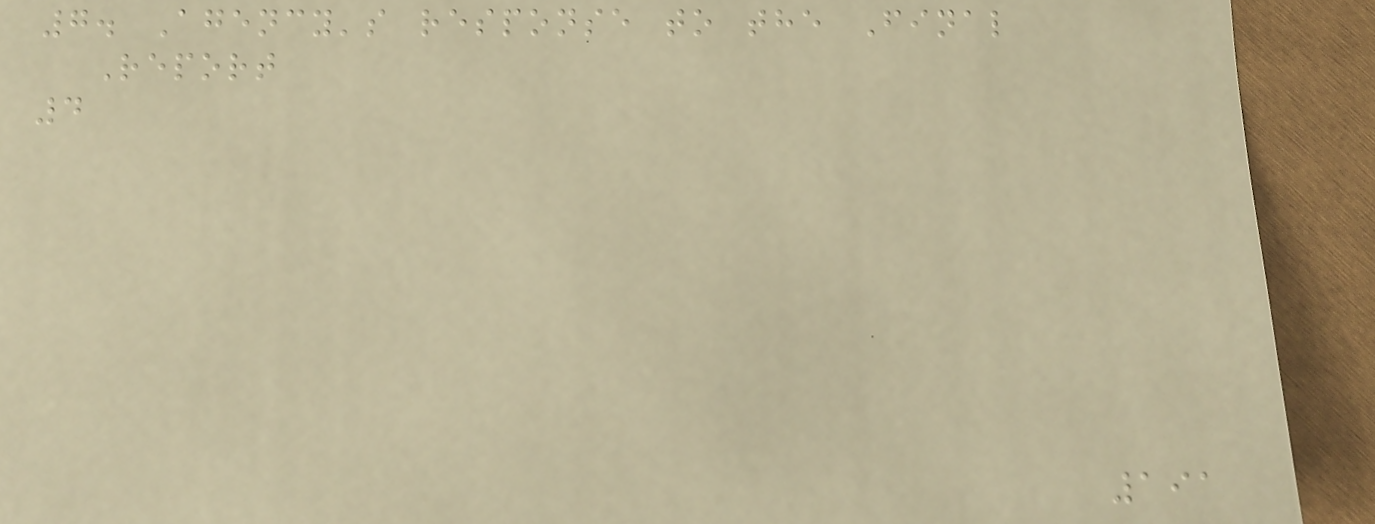7. Agency's response to the Final
Report
4
191
